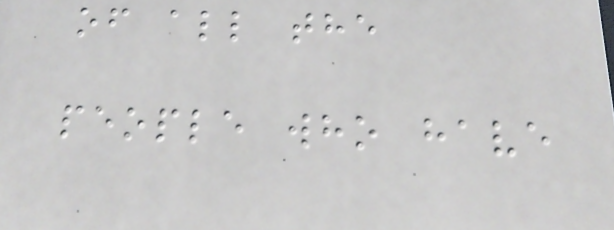of all the
people who have
